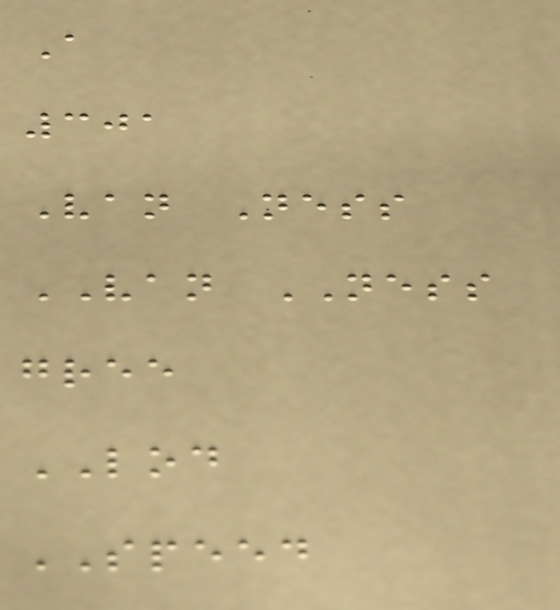A
301
Van Ness
VAN NESS
gree
LOD
SPEED
